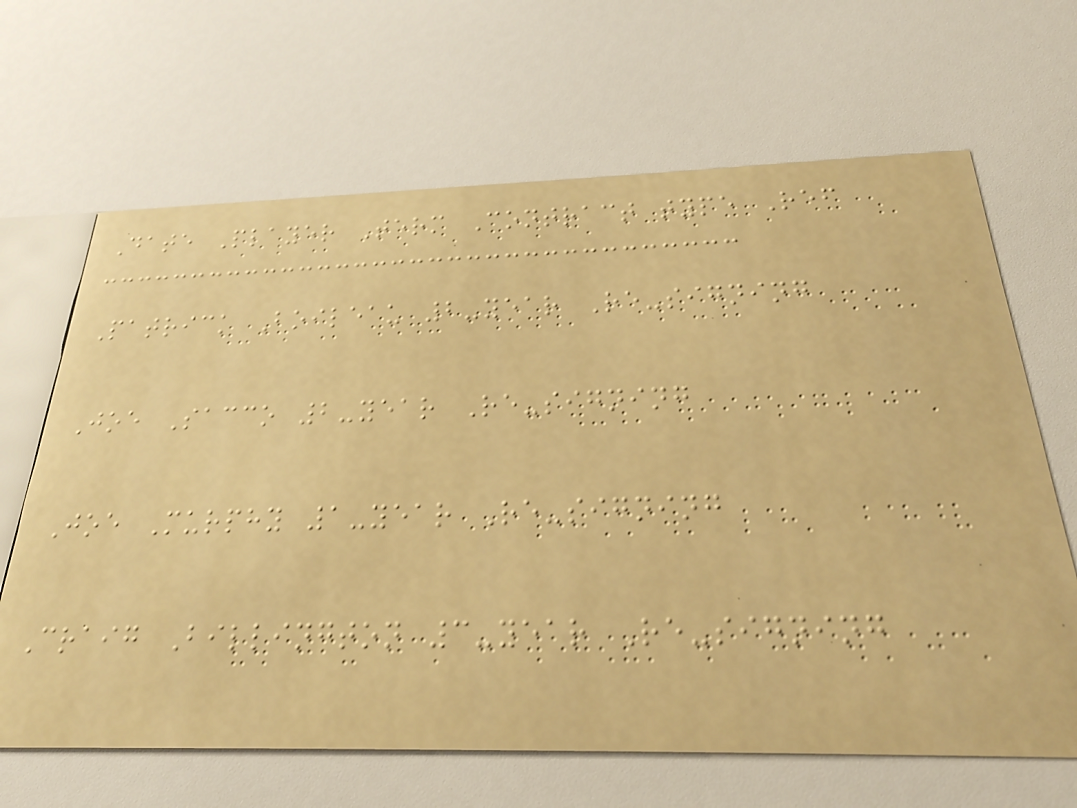Date Player Term Contract type Ref
Patrick Boileau 2-year Re-signing
Joe Sacco 2-year Re-signing
Joe Murphy 1-year Re-signing
Craig Billington 3-year Re-signing
